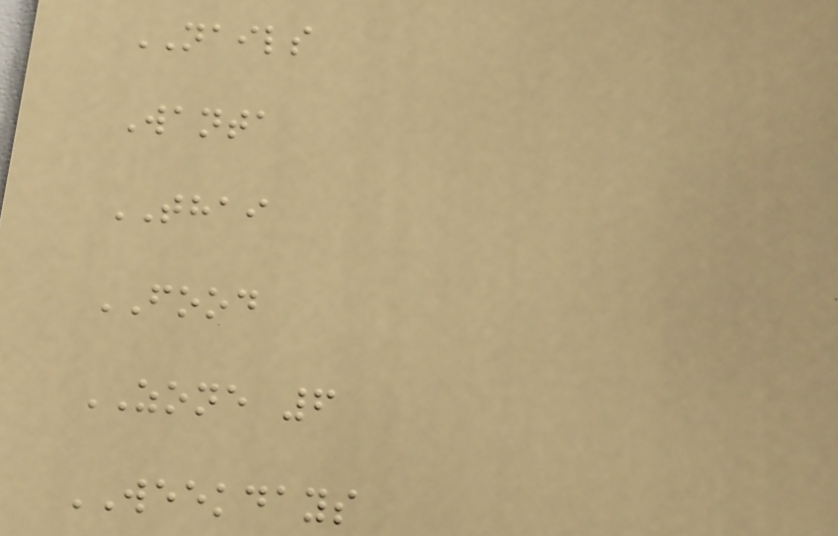NAILS
Wanta
THAI
FOOD
ZONE 6
WEEKDAYS
